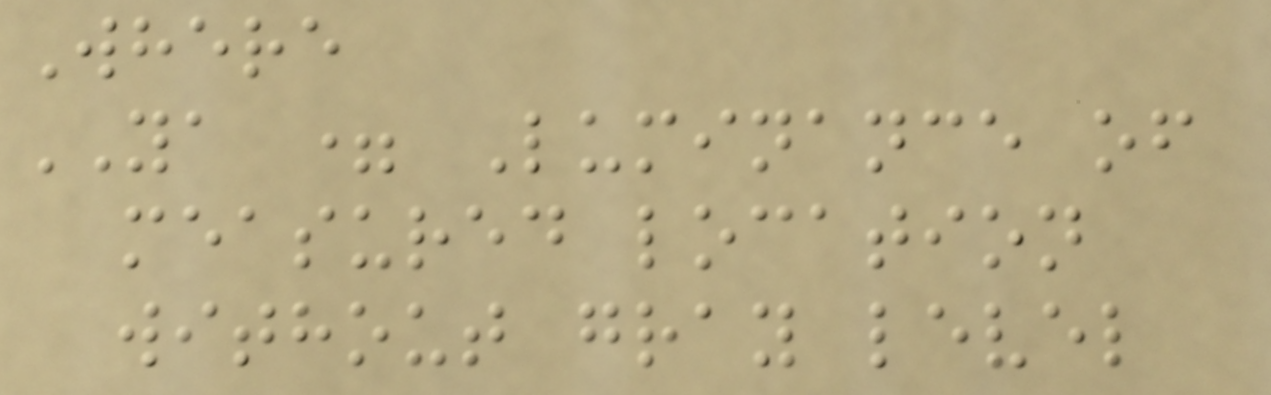Where
YA = Luminance of
measured location
without gray level
